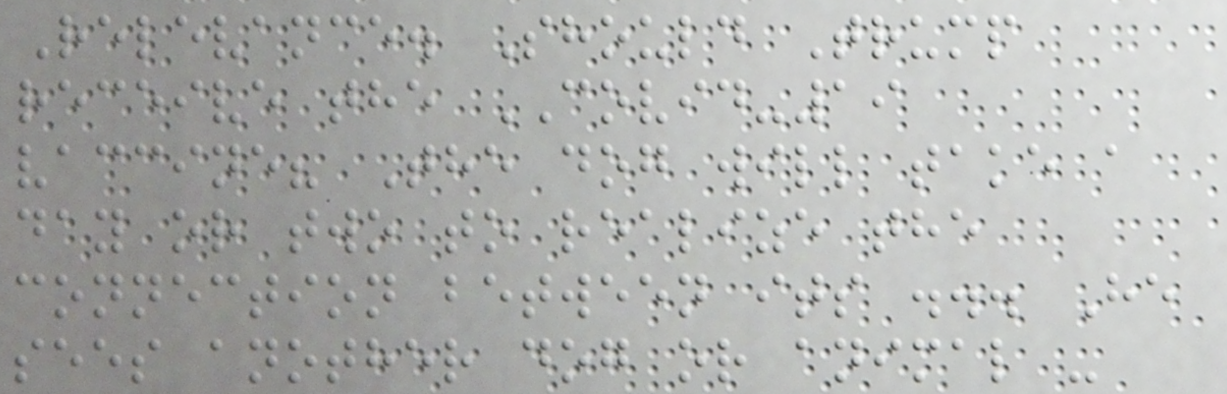Relevance. Should Trump
receive the COVID-19
vaccine? The dog will take a
day or two to realize the
connection between its ... He
sees another dog or animal -
